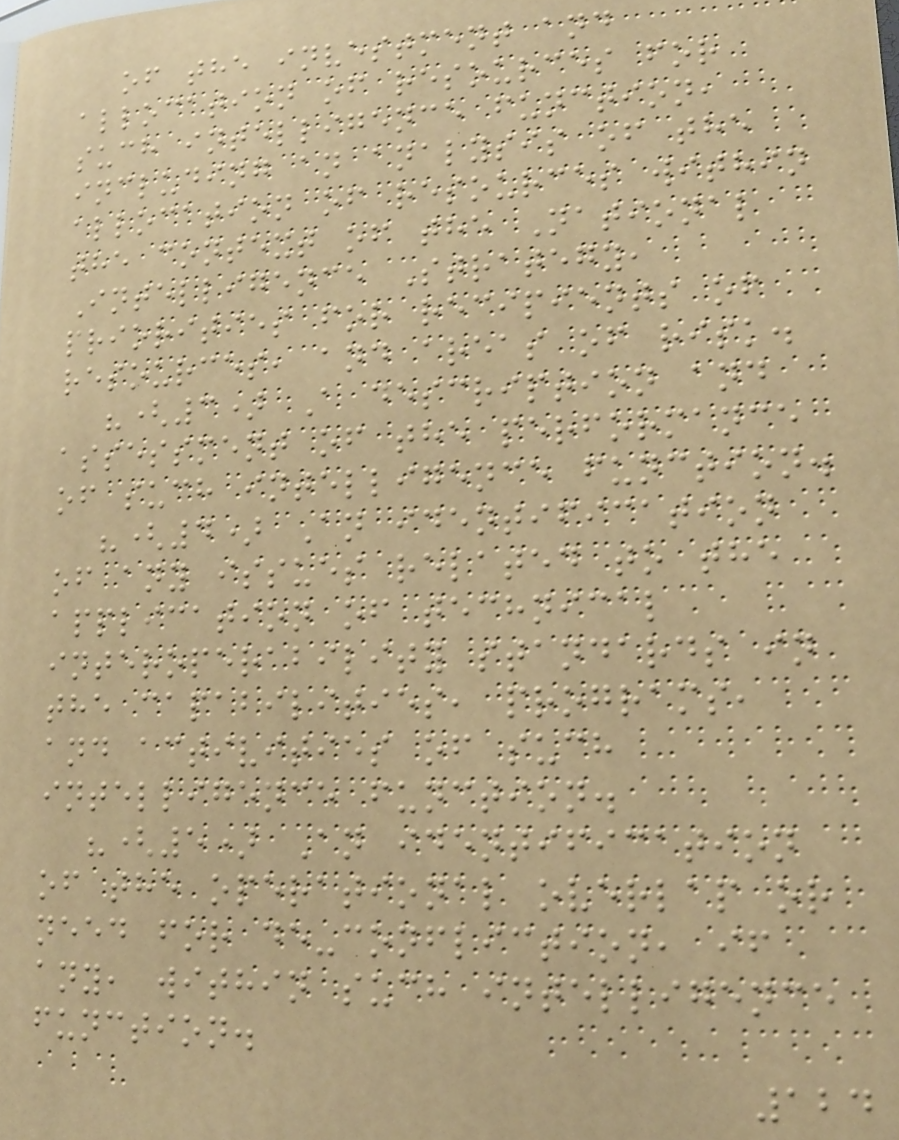of the investment and
allocation of resources for
such intelligence function,
including an analysis of the
allocation of resources within
the context of the National
Intelligence Strategy,
priorities for recipients of
resources, and areas of risk.
"(3) A description and
assessment of the performance
of such intelligence function.
"(4) An identification
of any issues related to the
application of technical
interoperability standards in
the capabilities, programs,
and activities of such
intelligence function.
"(5) An identification
of the operational overlap or
need for de-confliction, if
any, within such intelligence
function.
124
